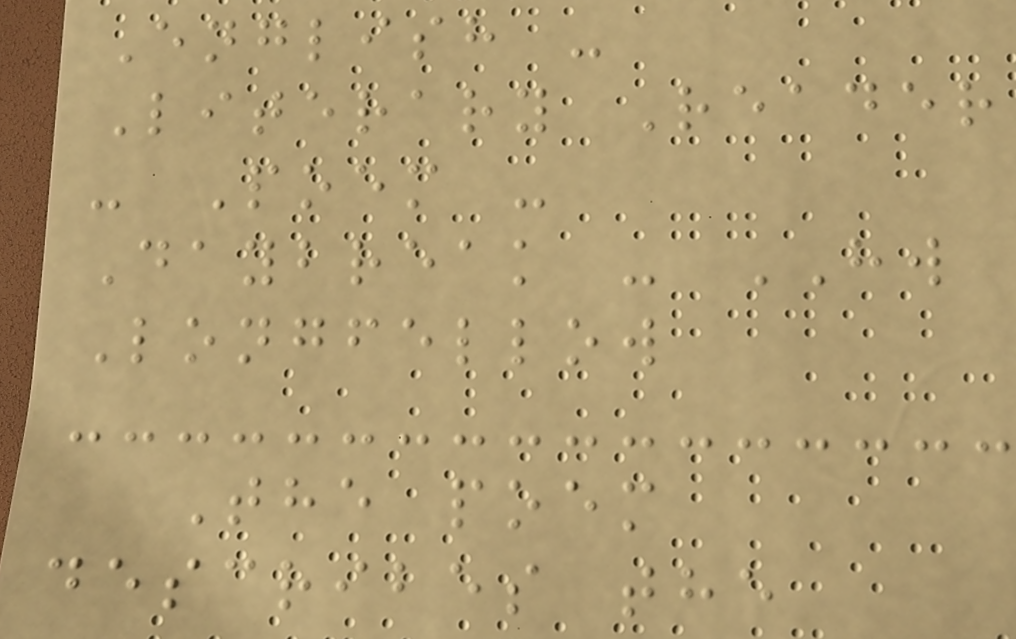English -
Literary Reader
- Poem -
Daybreak - HW
Longfellow
The poem
describes the
